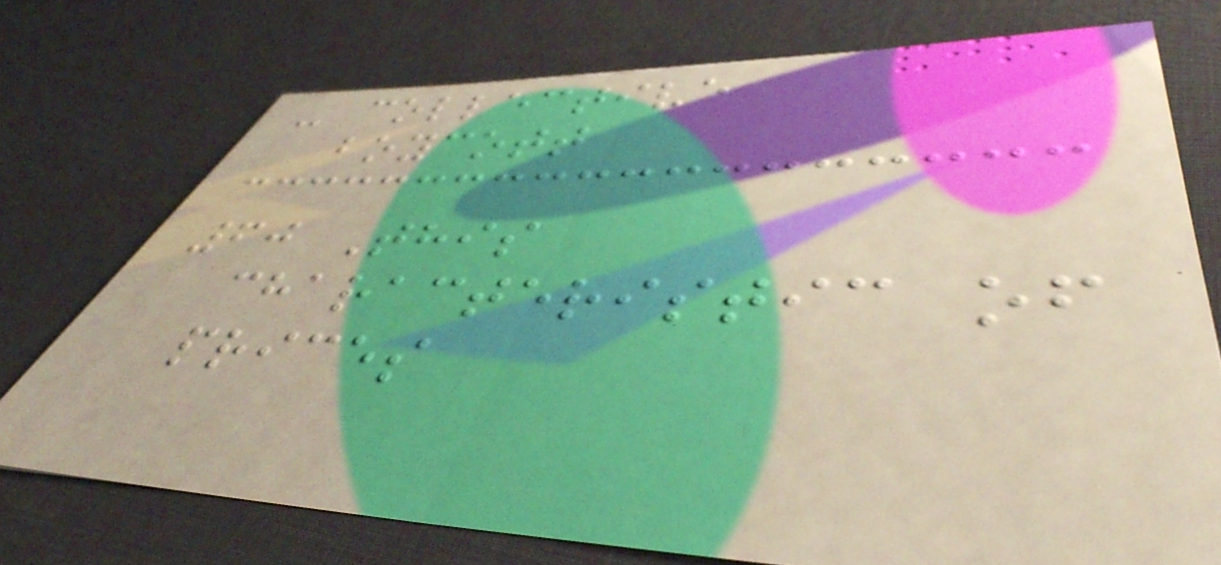- collective
boycott
60 This
characteristic of
prices
